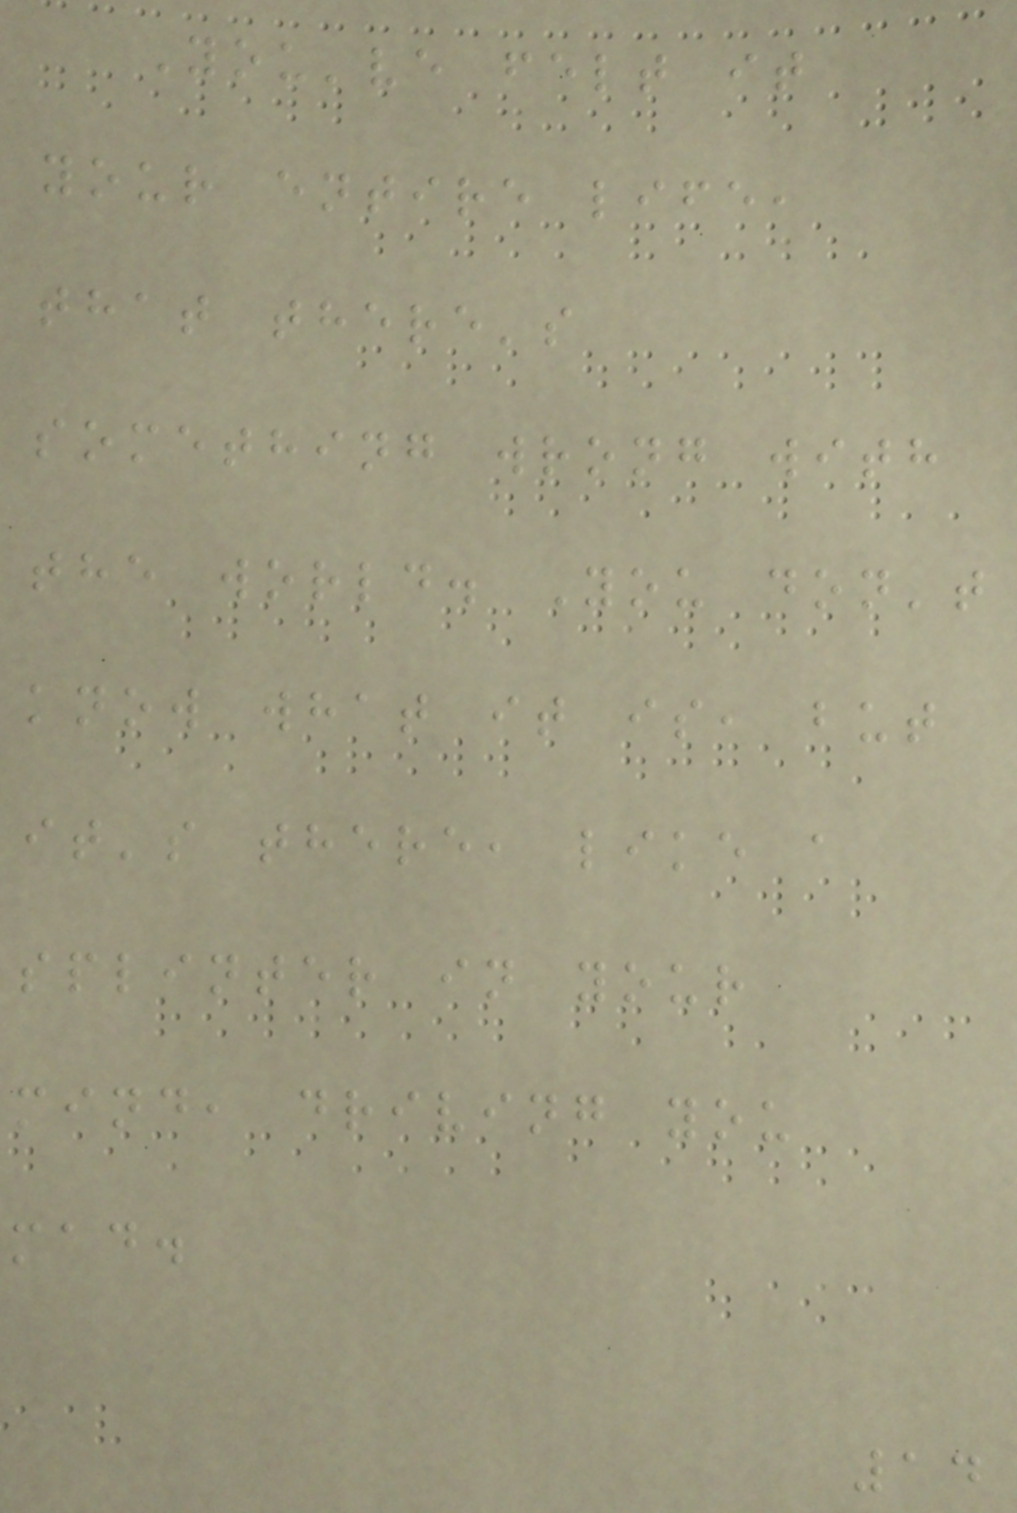You've felt it
your entire life,
that there's
something wrong with
the world. You don't
know what it is, but
it's there, like a
splinter in your
mind, driving you
mad.
14
